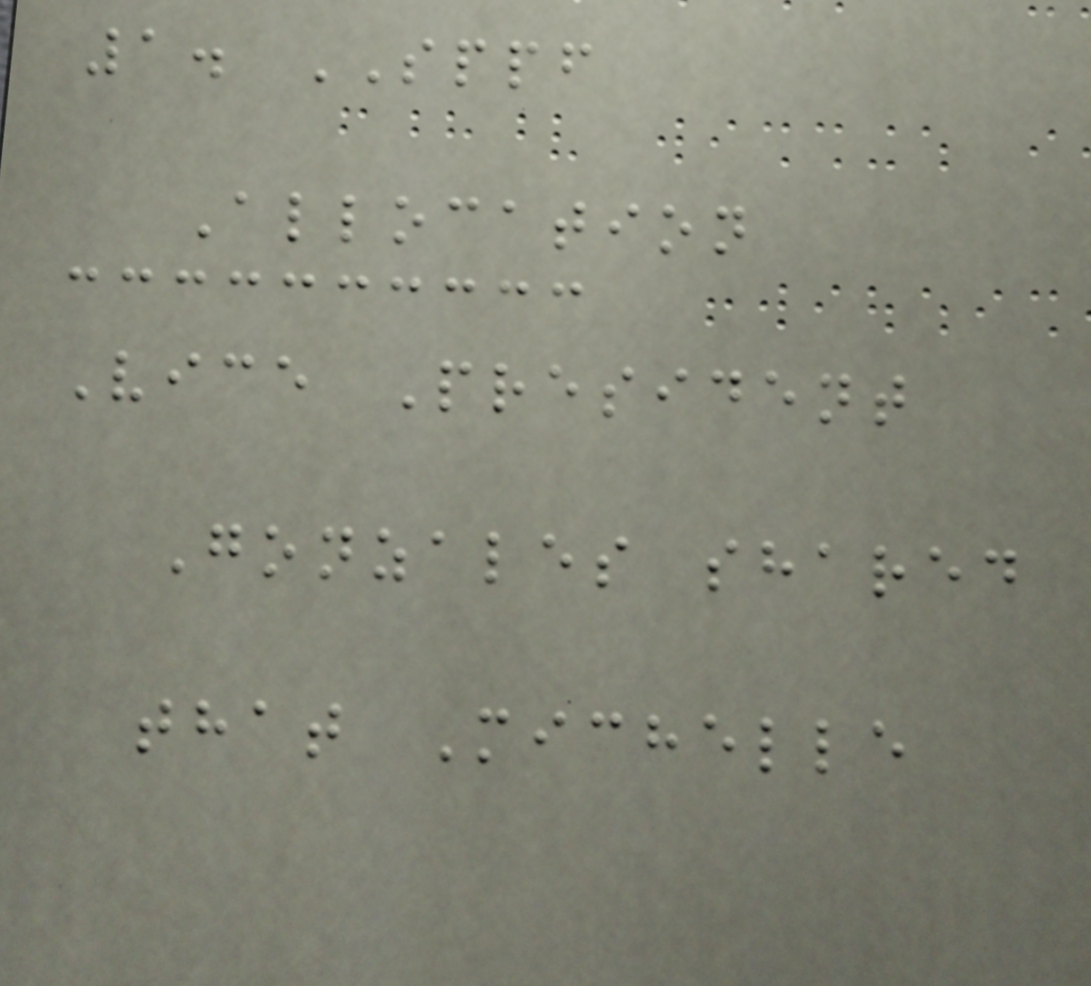1. SPPF
Allocation
Vice President
Gonzales shared
that Michelle
